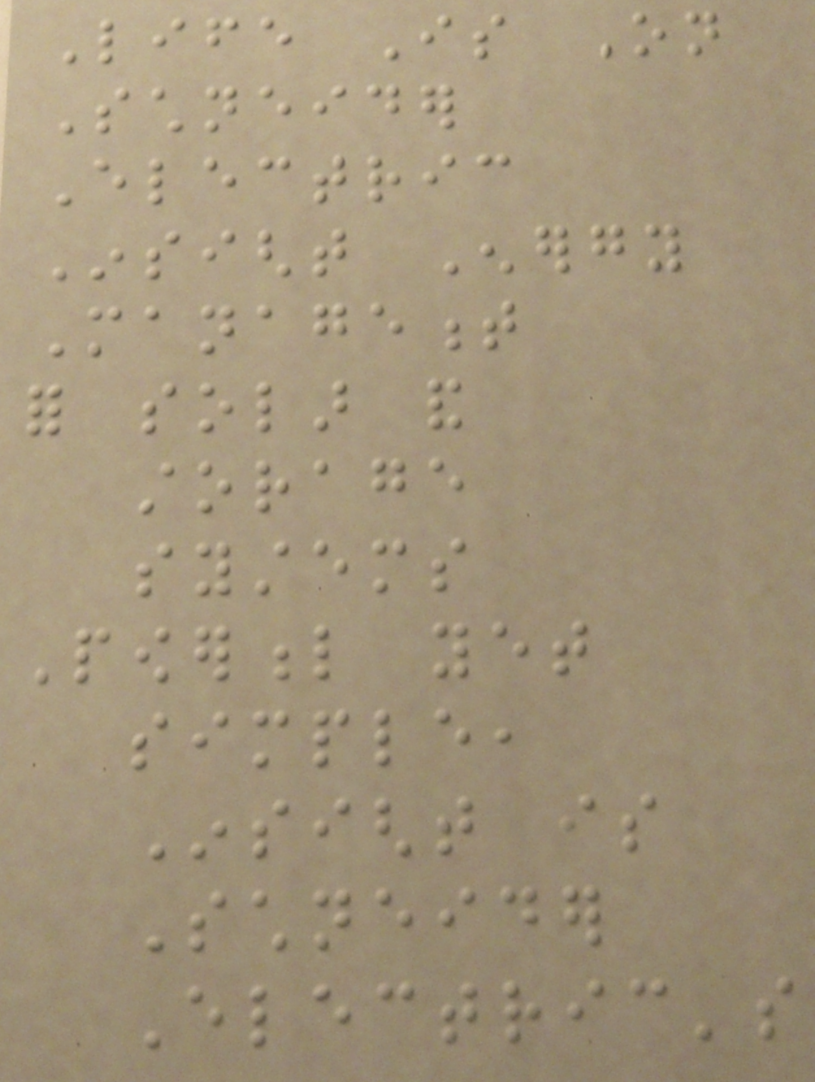Life Is On
Schneider
Electric
Insight Energy
Management
for solar and
storage
systems
Powerful yet
simple,
Insight is
Schneider
Electric's
